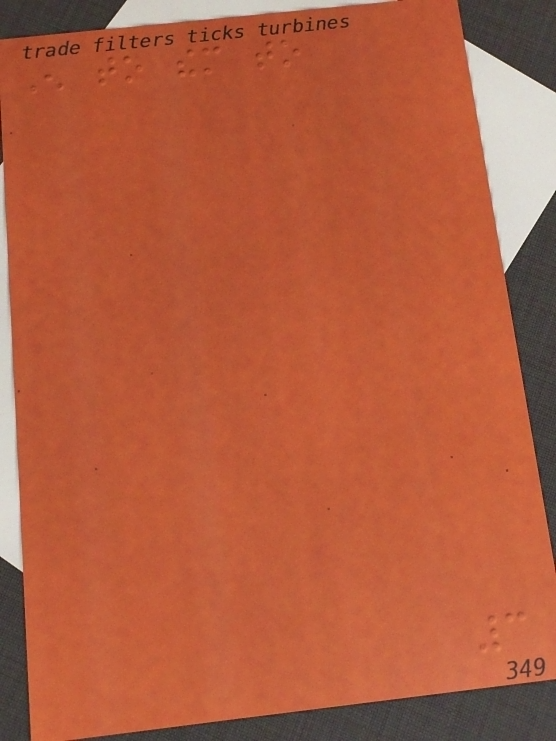Enough to them to
3
